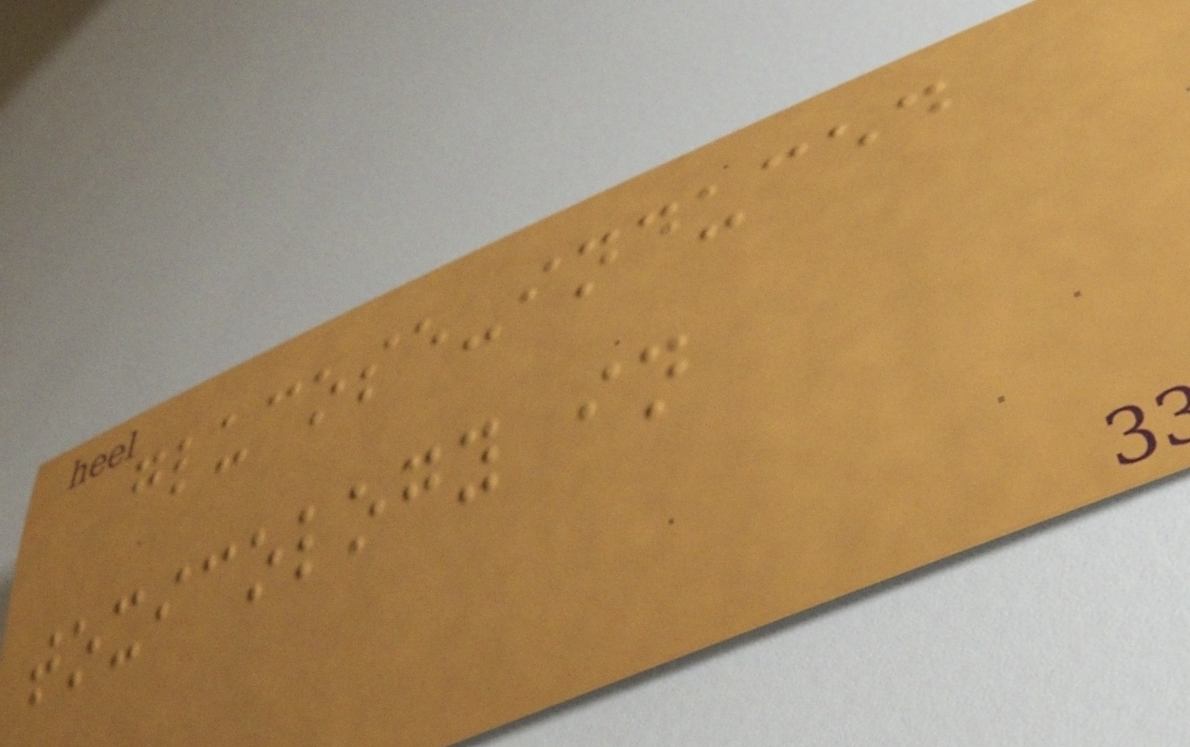glucose-induced
toxicology in
